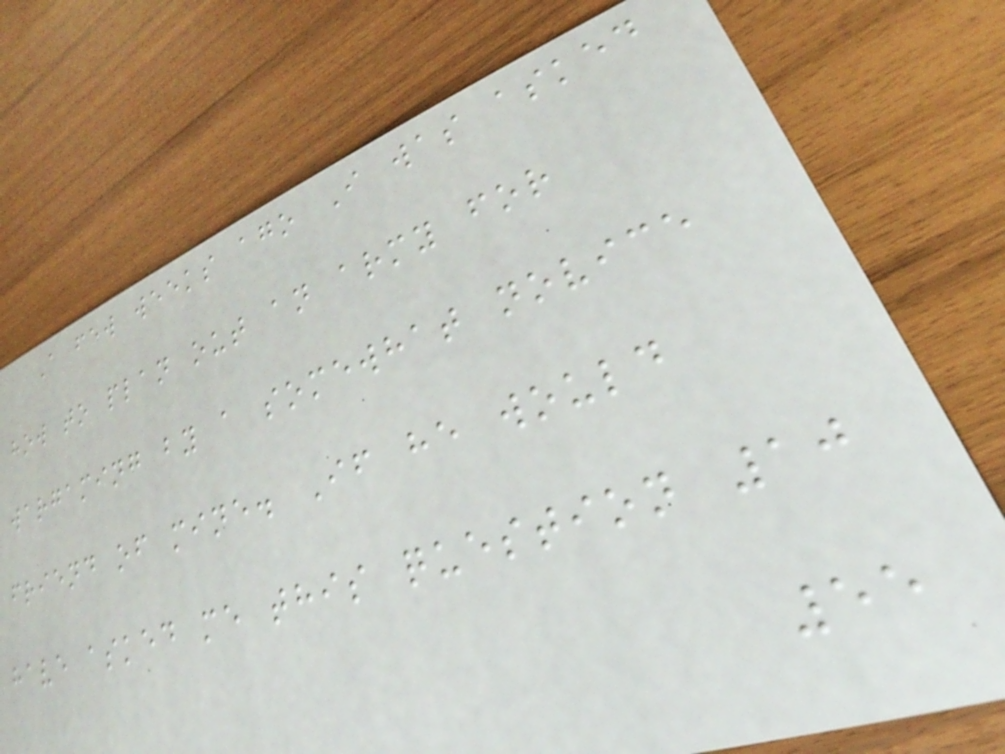A few weeks ago I was asked
how to plan out an army for
wargaming by a somewhat novice
friend of mine. If he would
have asked me this question 10
55
